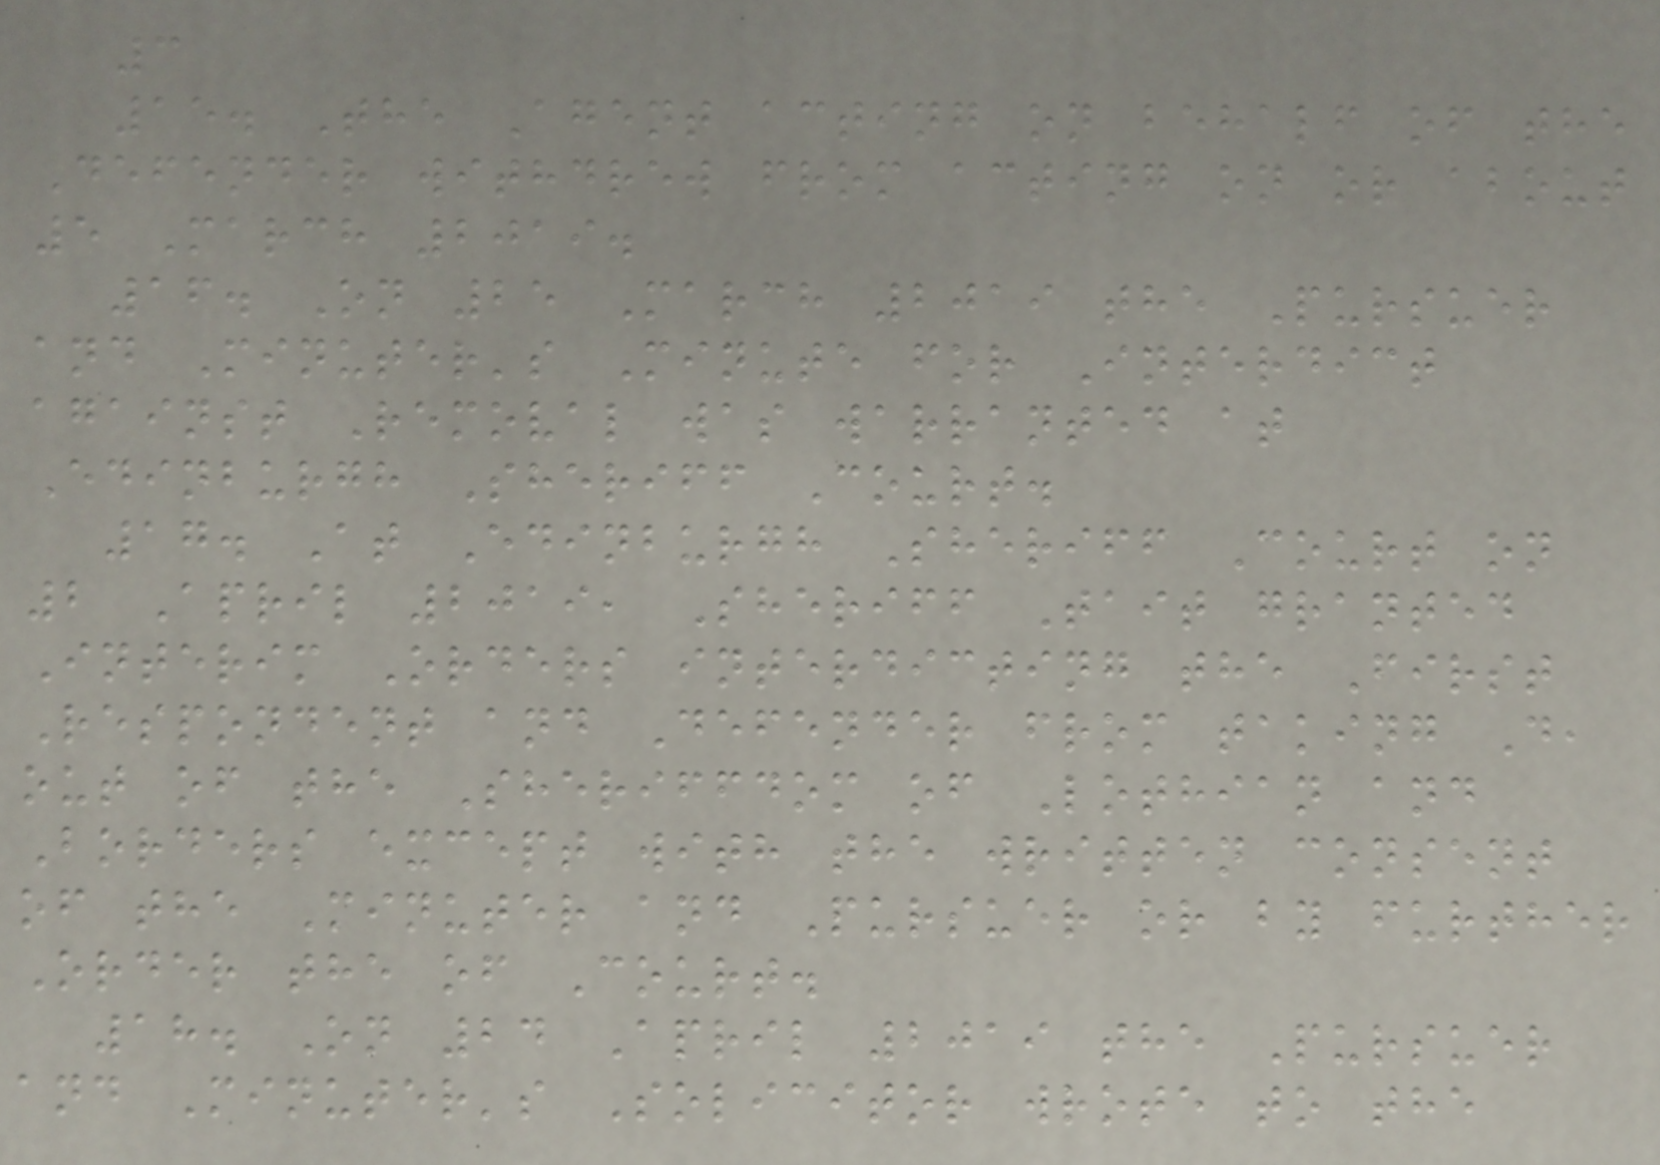3
15. The Agent acting on behalf of the
Defender withdrew from acting on or about
5 March 2019.
16. On 25 March 2019 the Pursuer
and Minuter's Minute for Interdict
against Removal was warranted at
Edinburgh Sheriff Court.
17. At Edinburgh Sheriff Court on
2 April 2019, Sheriff Tait granted
Interim Orders interdicting the First
Respondent and Defender from taking D,
out of the Sheriffdom of Lothian and
Borders except with the written consent
of the Minuter and Pursuer or by further
Order the of Court.
18. On 24 April 2019 the Pursuer
and Minuter's Solicitor wrote to the
